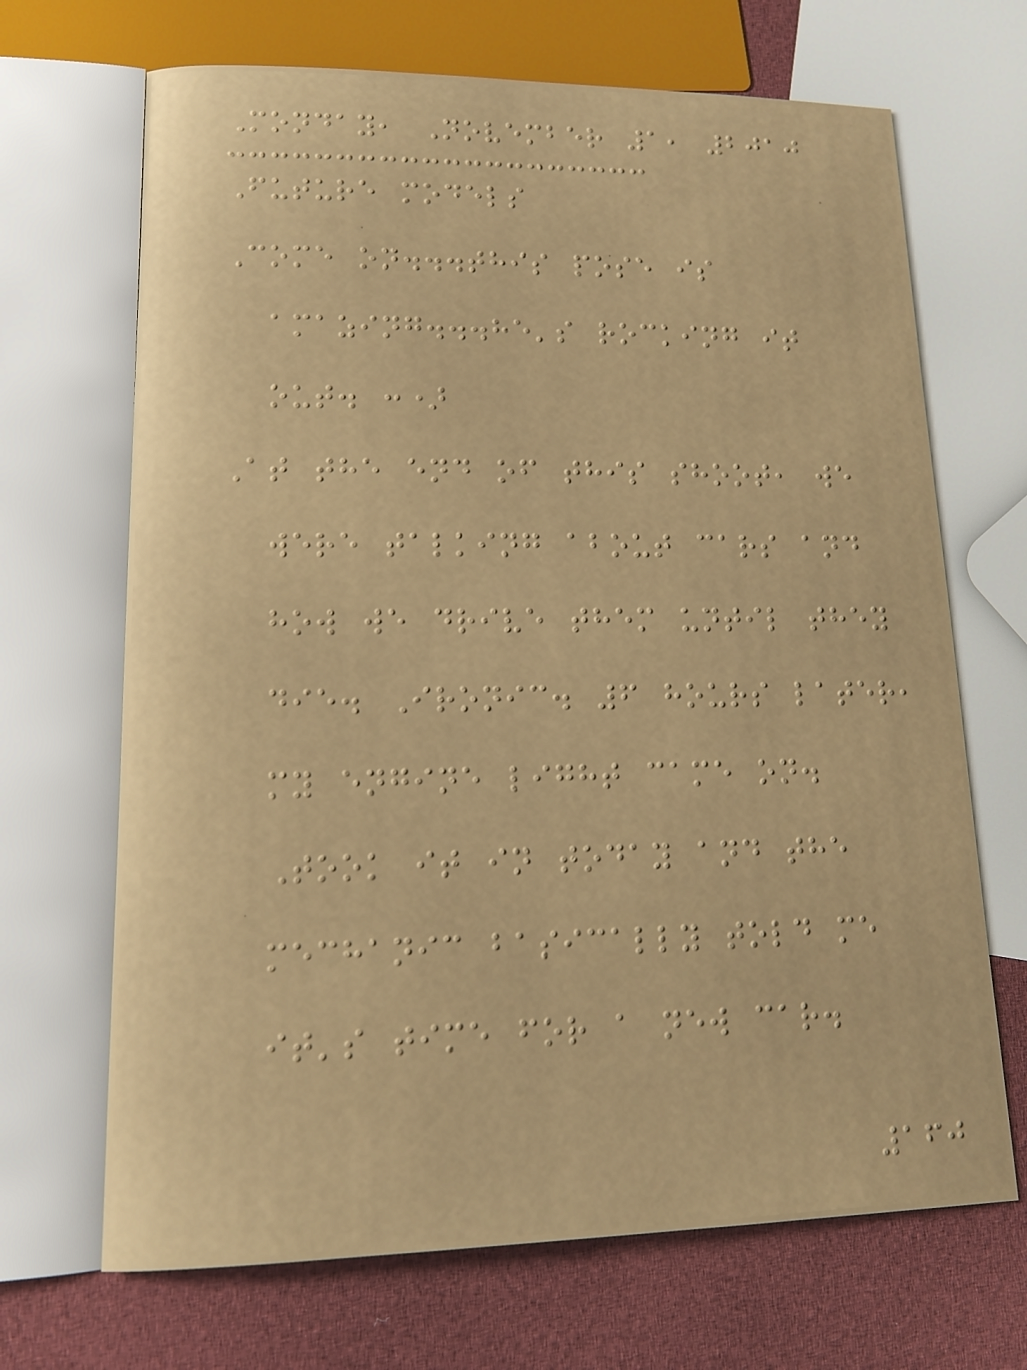Monday, November 1, 2010
Future models
Come on...this pose is
amazing...he's rocking it
out. :)
At the end of this shoot, we
were talking about cars and
how we drive them until they
die. Ironic. 6 hours later,
my engine light came on.
Took it in today and the
mechanic basically told me
it's time for a new car.
160
